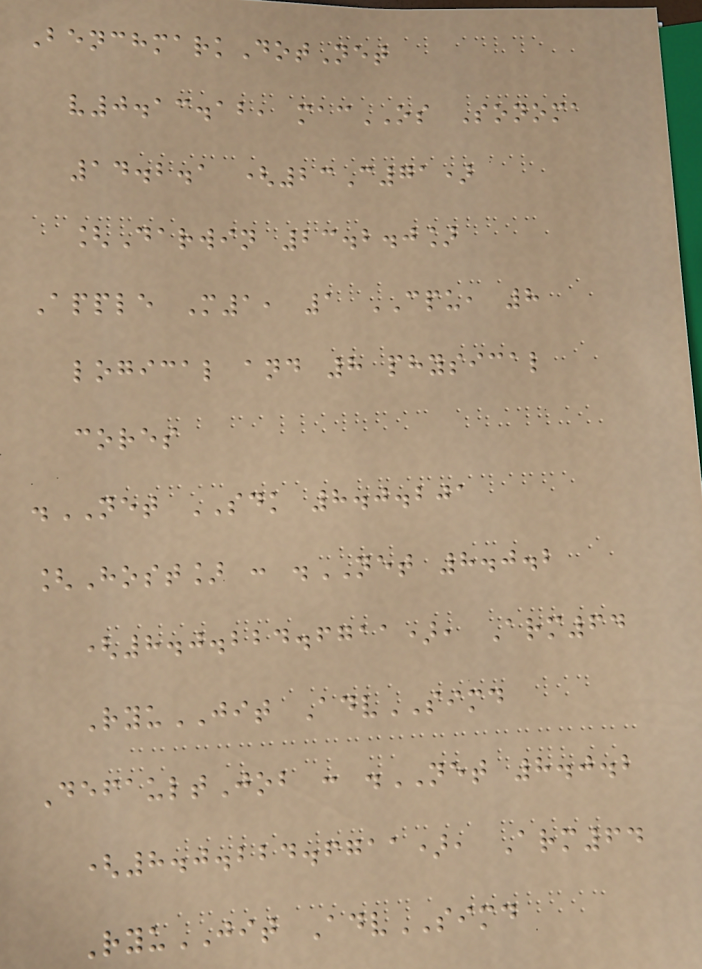BenchmarkDotNet
v0.13.12, macOS Sonoma
14.2.1 (23C71)
[Darwin 23.2.0]
Apple M1, 1 CPU, 8
logical and 8 physical
cores
.NET SDK 8.0.201
[Host] : .NET 8.0.2
(8.0.224.6711), Arm64
RyuJIT AdvSIMD
DefaultJob : .NET 8.0.2
(8.0.224.6711), Arm64
RyuJIT AdvSIMD
